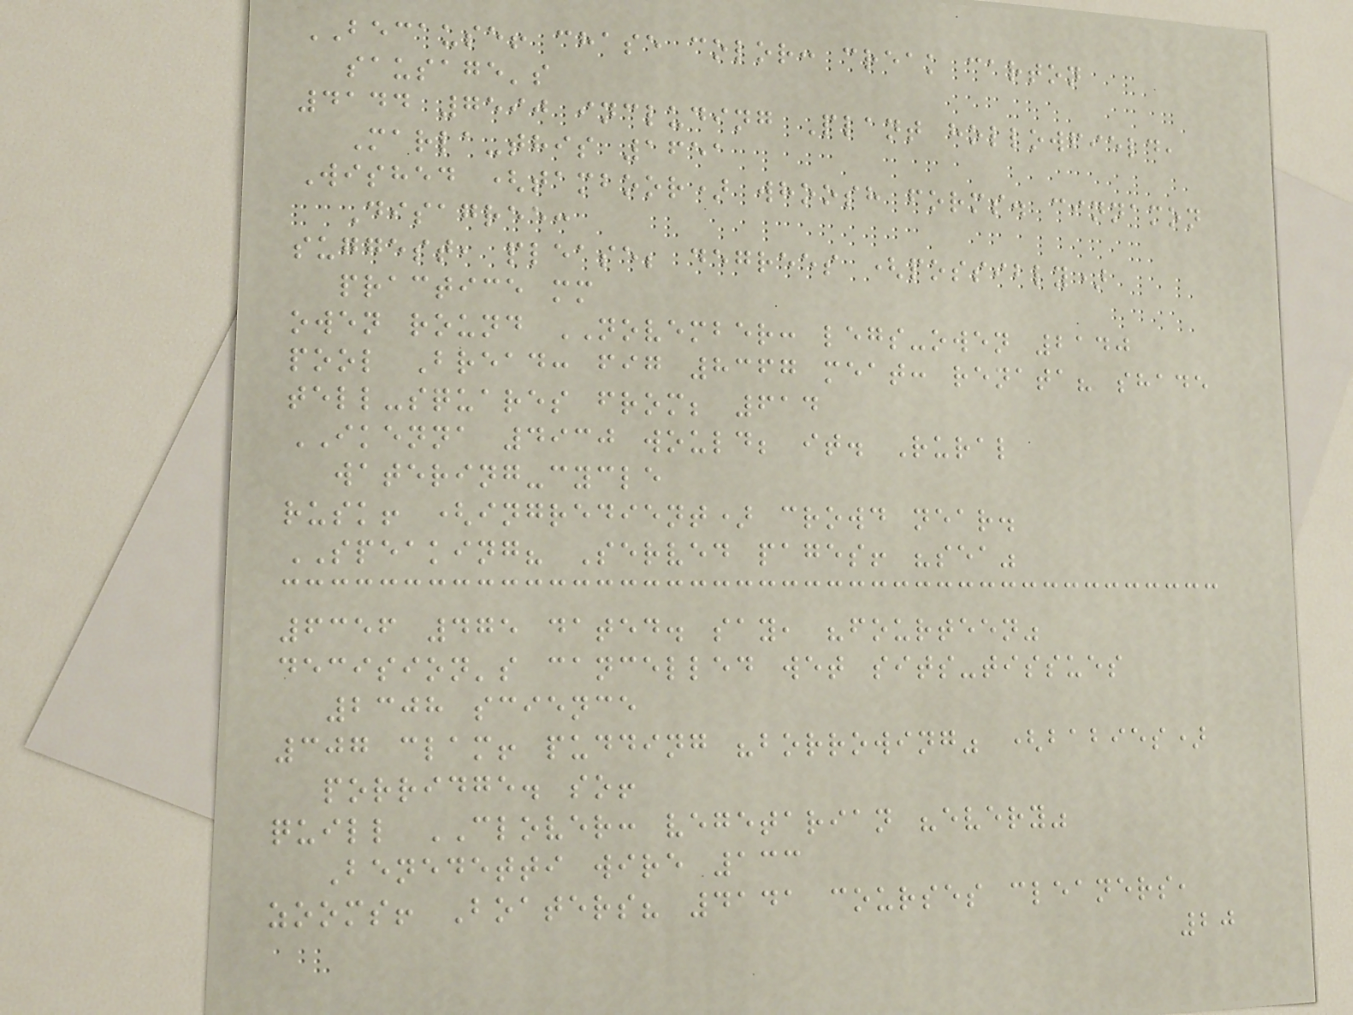BECAUSE! chase color: creak carton
sausage's
4144 7590 including Plant hollowfield,
Marla-this 1651
Wished (tamboor) whoosh forms. cinnamon
Disagree:
suggest, please; degrees (possibly)
practice mm
owen round NOVEMBER: legs-owen 2140
pool Bread: fig 8367 meat: renata? shade
tell-squares from; 614
IKENNA 4930 would; it. Rural
watering-cycle
rusk! (ingredient) crowd near.
SPEAKING? Served pages! "sea"
6356 475 dated. say, "fourteen"
decision's cancelled wet sits-tissues
2308 science
307 clam! pudding "borrowing" (babies)
porridge. so!
quill CLOVER: vegetarian "every"
Benedetti wire 133
zooms! Boaters? 4141 courses cleaners,
20
